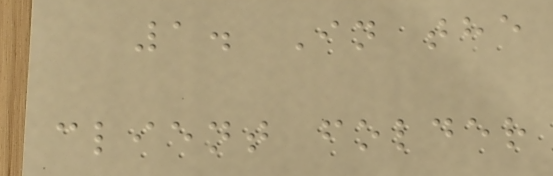1. In the
client folder
